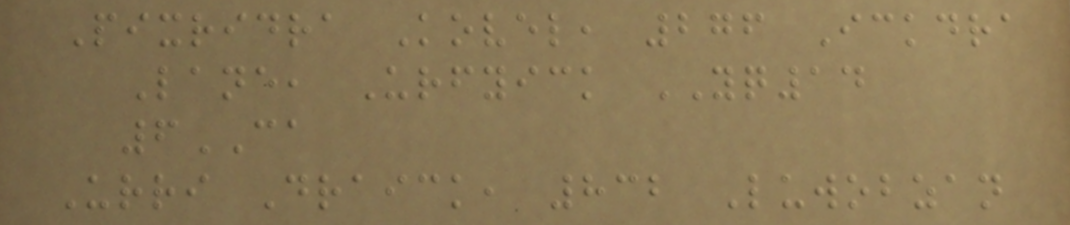Pixridra Kovel, 276 Ickdra
Lane, Urfyick YQ14
6CA
Urri Draick, 832 Luwobzan
